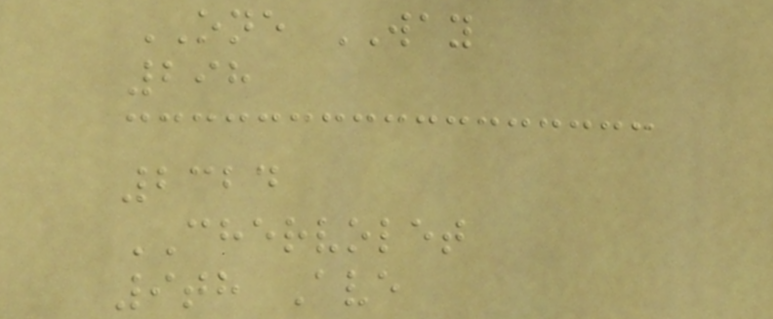ONE WAY
298
2324
CHERVOLET
9th Ave
